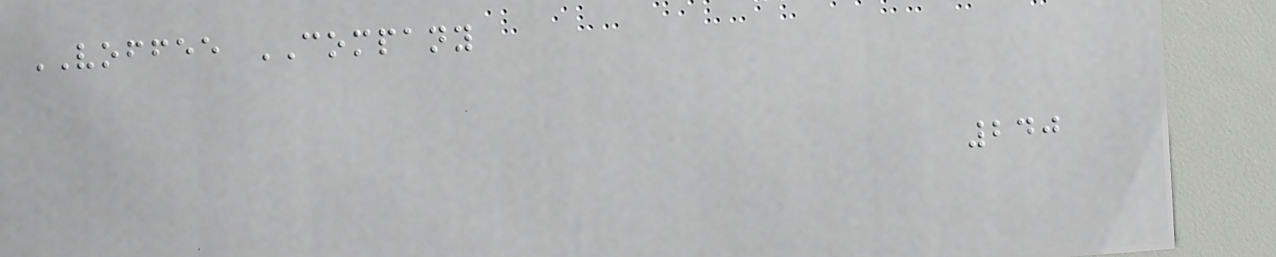VOFFEE COMPANY
240
